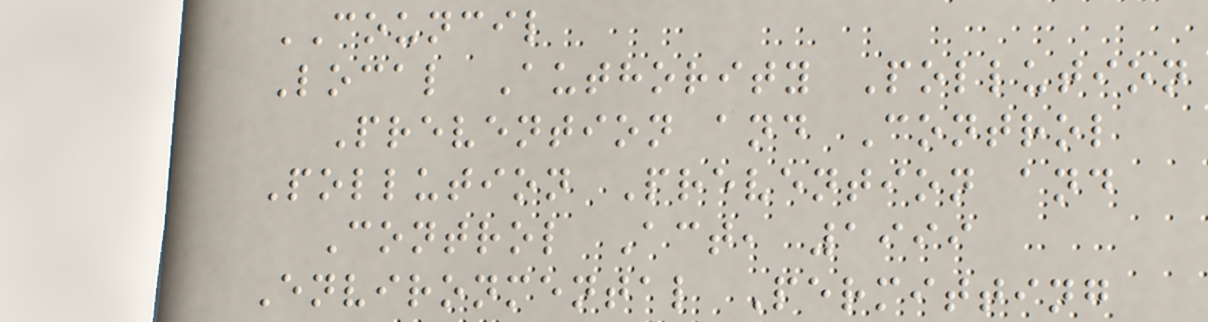COUNCIL
Local Authority Pollution
Prevention and Control
Pollution Prevention and
Control Act, 1999
Environmental Permitting
